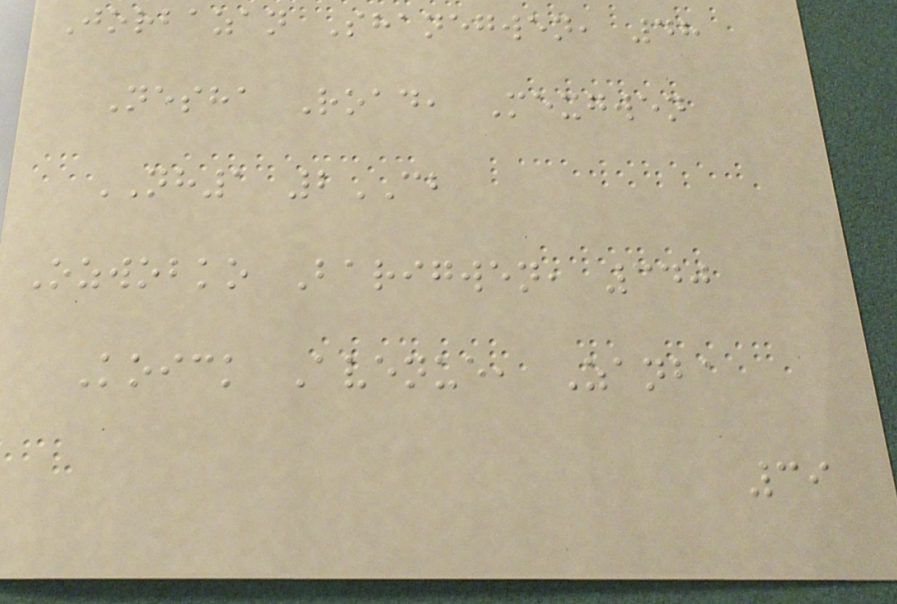Jorbazan Shanegwen, 48
Nesha Road, Mexgwen
NH1 2CB
Ozwobko Barigwen, 340
Koick Avenue, Zanba
39
